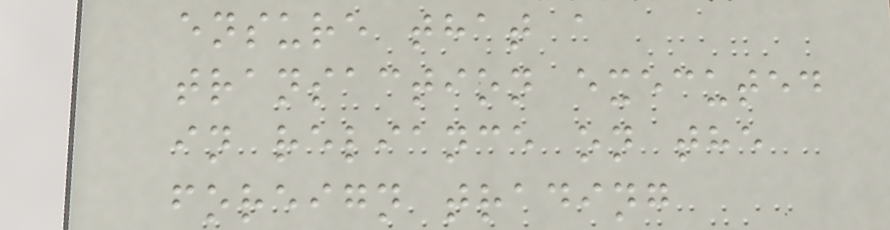ensure that a
transaction executed
in reliance on the
foreign trading
